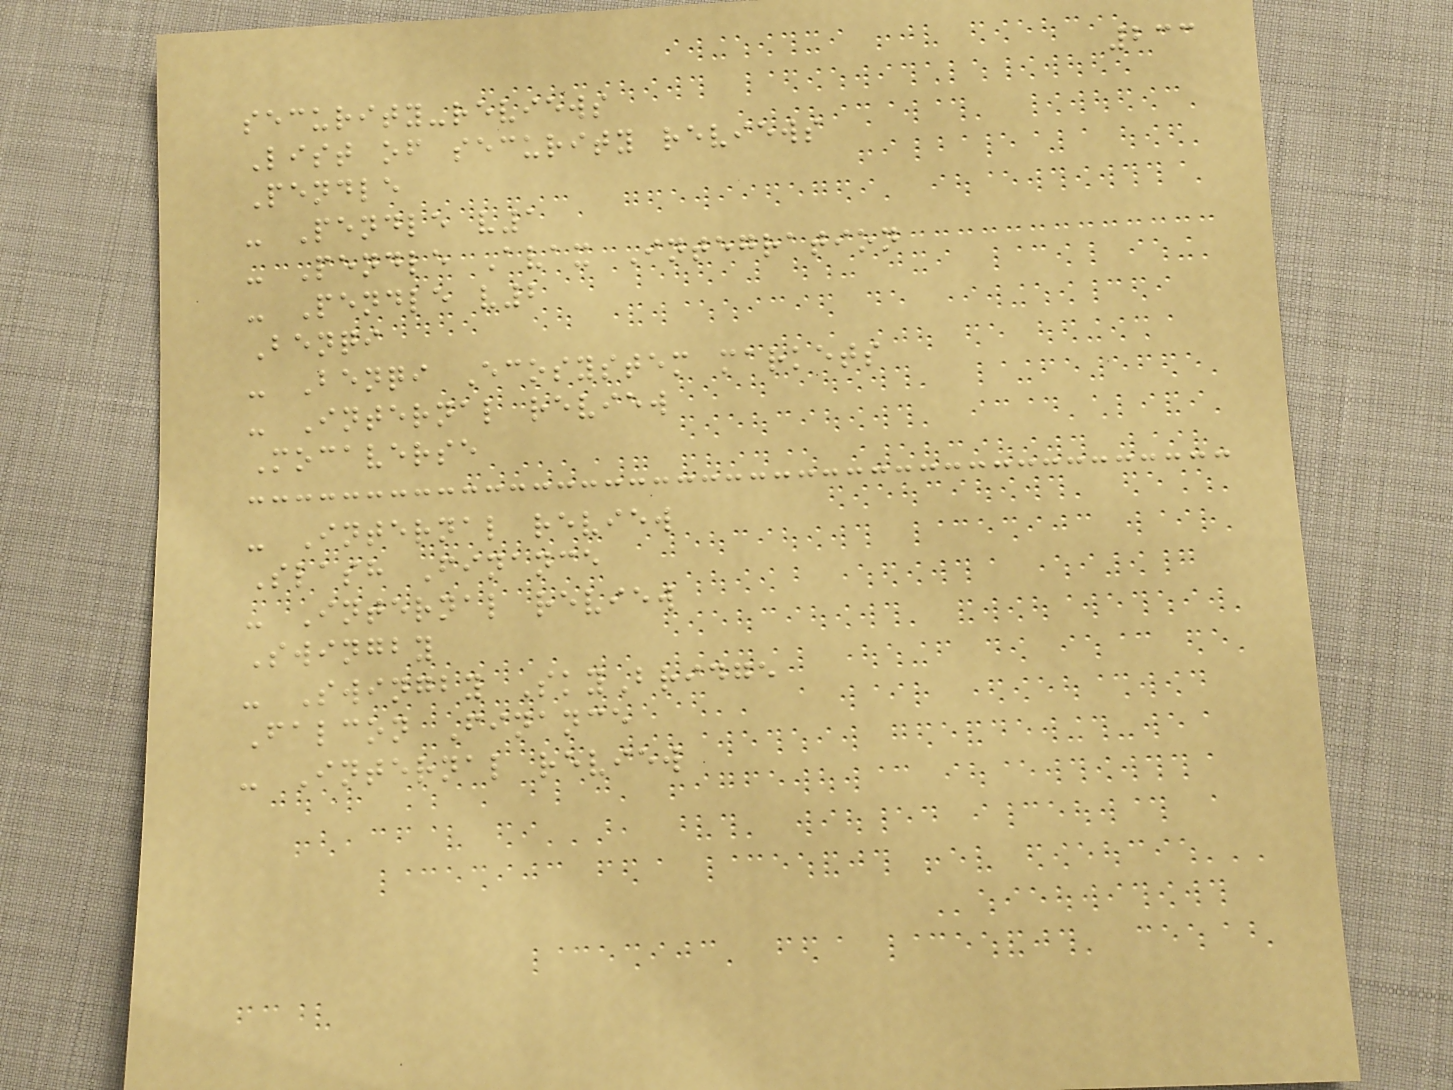233
security-reviews
List of security reviews
Pendle
- Pendle v1
- Pendle Avax Integration
- Pendle v2
Benqi
- Benqi Ecosystem markets
- Internal review
Mocaverse
- Internal review
Slash Finance
- Internal review
Swingby
- Swingby SkyBridge
Falcon Finance
- Internal review
